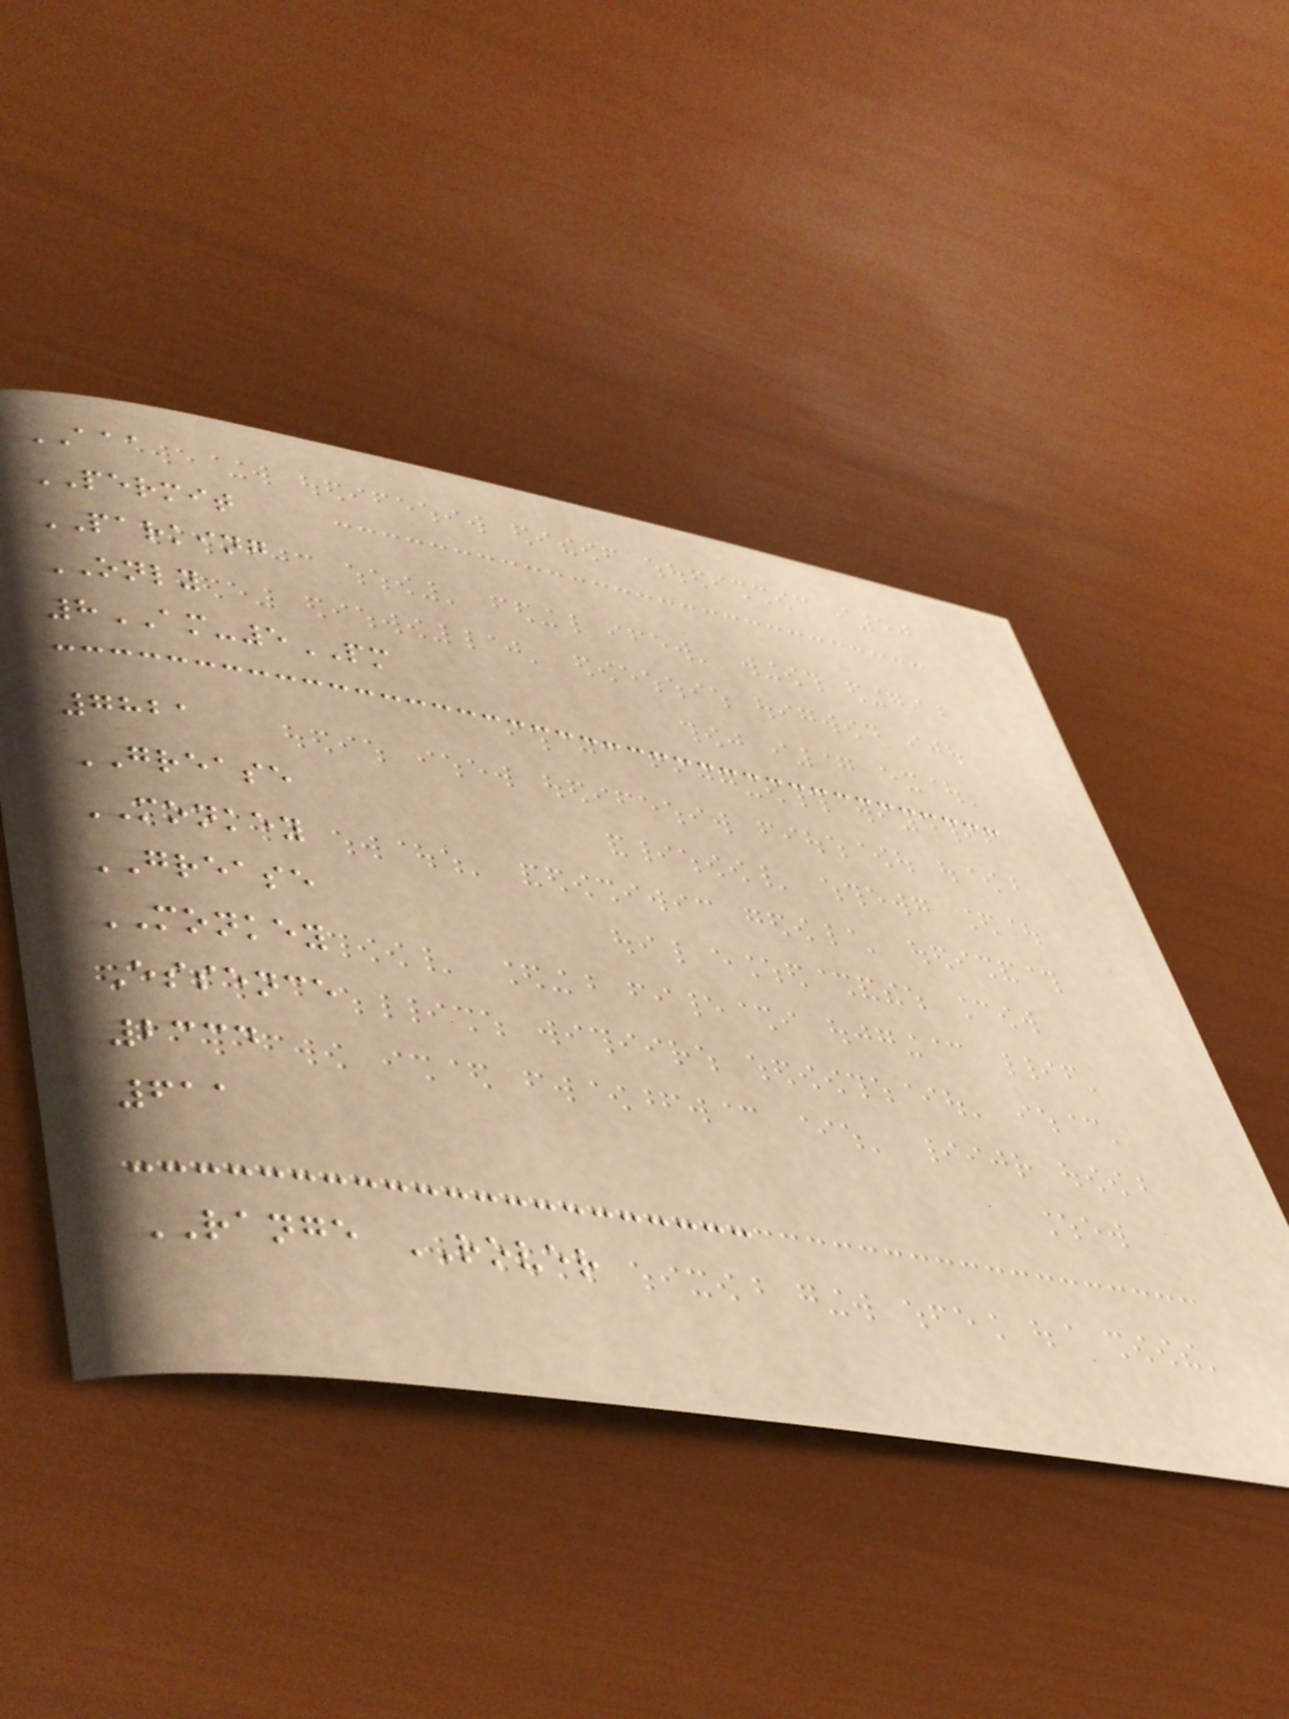AAA
PERMIT
PARKING
ONLY
8AM-5PM
7821
GREASE
MONKEY
GREASE
MONKEY
Essence
2334
611
RANGE ROVER
